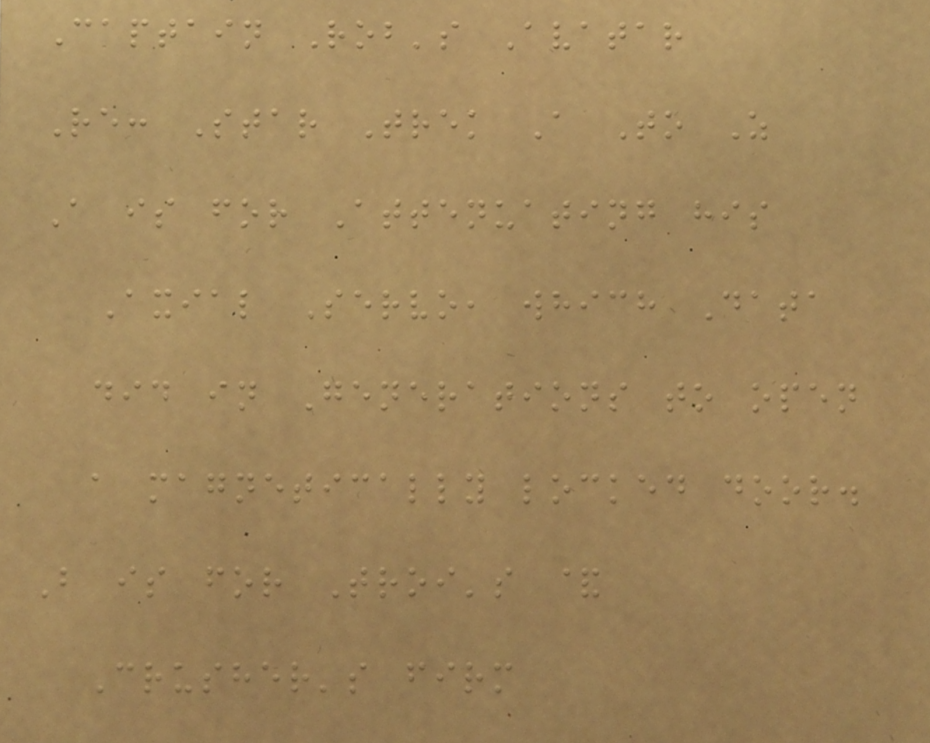Captain Rob's Avatar
Re: Star Trek A To Z
A is for Attenuating his
Axial Servo, which Data
did in Generations to open
a magnetically locked door.
B is for Troi's &
Crusher's firm
